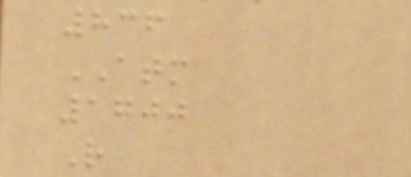836
ATM
1700
R
